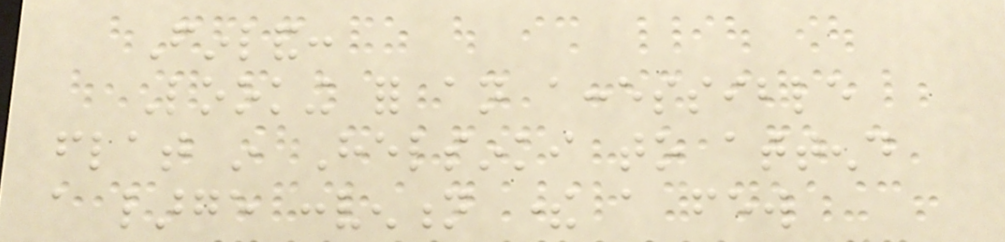Finland:
Looking for an accessible
flat in Helsinki to attend
a large convention there a few
